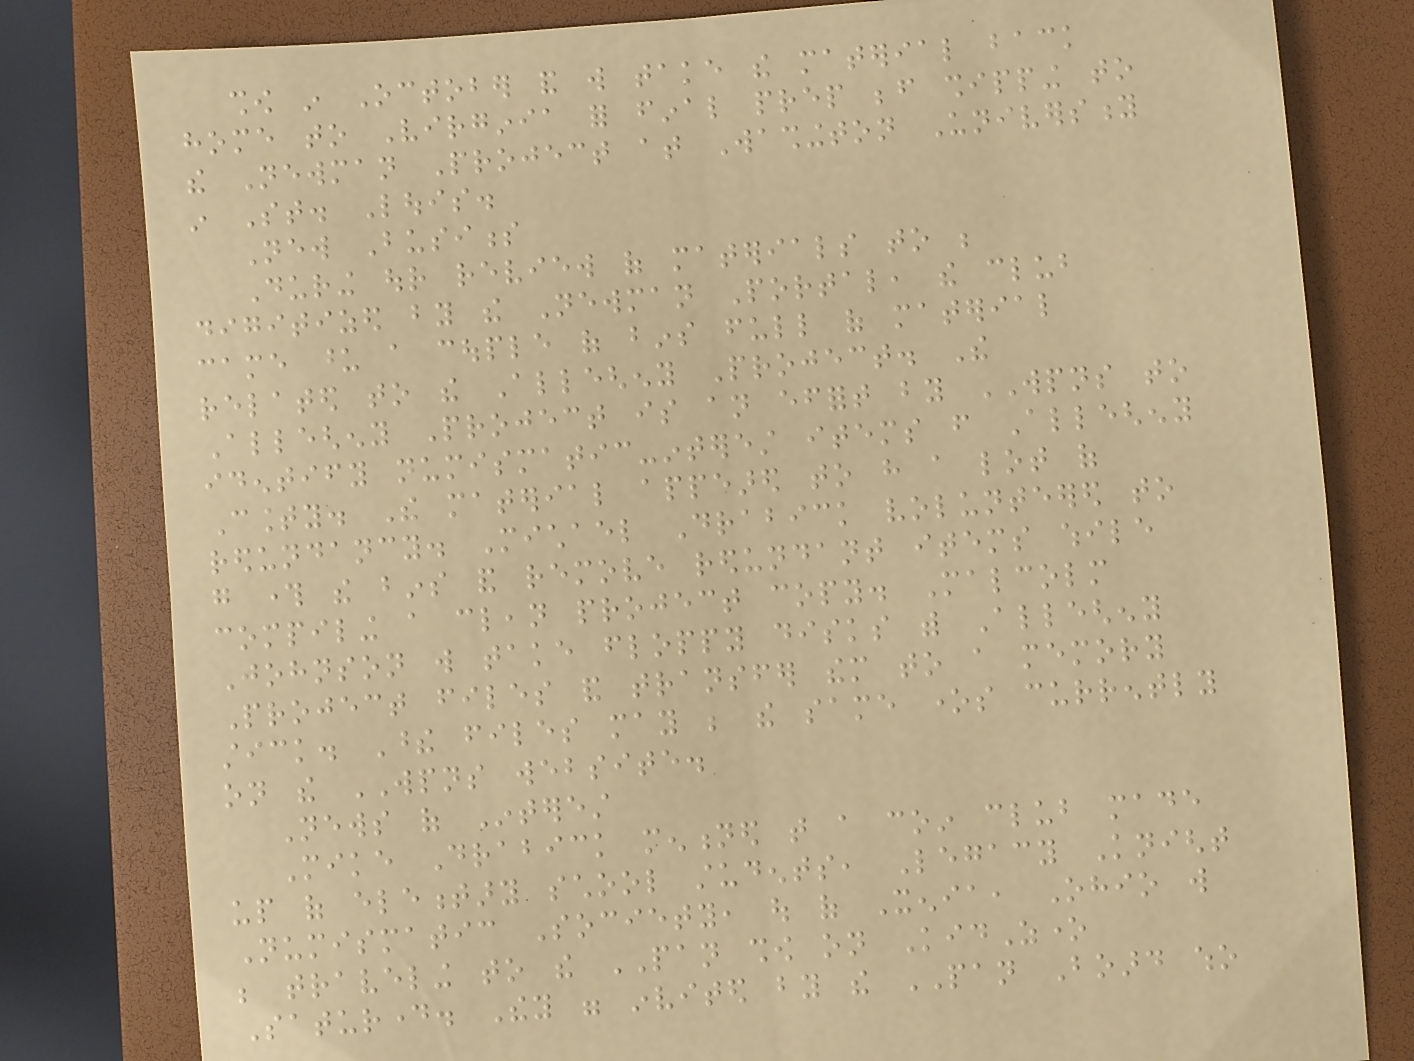show in October and will take the material back
home to Virginia for final prep before shipping to
the Newman Project at Washington University
in St. Louis.
New Business
During our review of materials to be
digitized by the Newman Portal, the club
came upon a couple of bins full of material
related to the Allegheny Project. The
Allegheny Project is an effort by WPNS to
identify numismatic-interest items from Allegheny
County. The material appeared to have a lot of
redundancy. Michael Drabick volunteered to
go through the bins and remove redundant items while
compiling a clean project copy. Malcolm
Johnson will take floppy disks with Allegheny
Project files and transfer them to a memory
stick. These files may be the same ones currently
on the WPNS website.
News of Interest
Mike Drabick mentioned that a coin club made
up of elementary school students, Legacy Knight
Numismatic Society, out of Xenia, Ohio will
be traveling to the PAN show on KidZone
Saturday. They were invited by the PAN Board who
